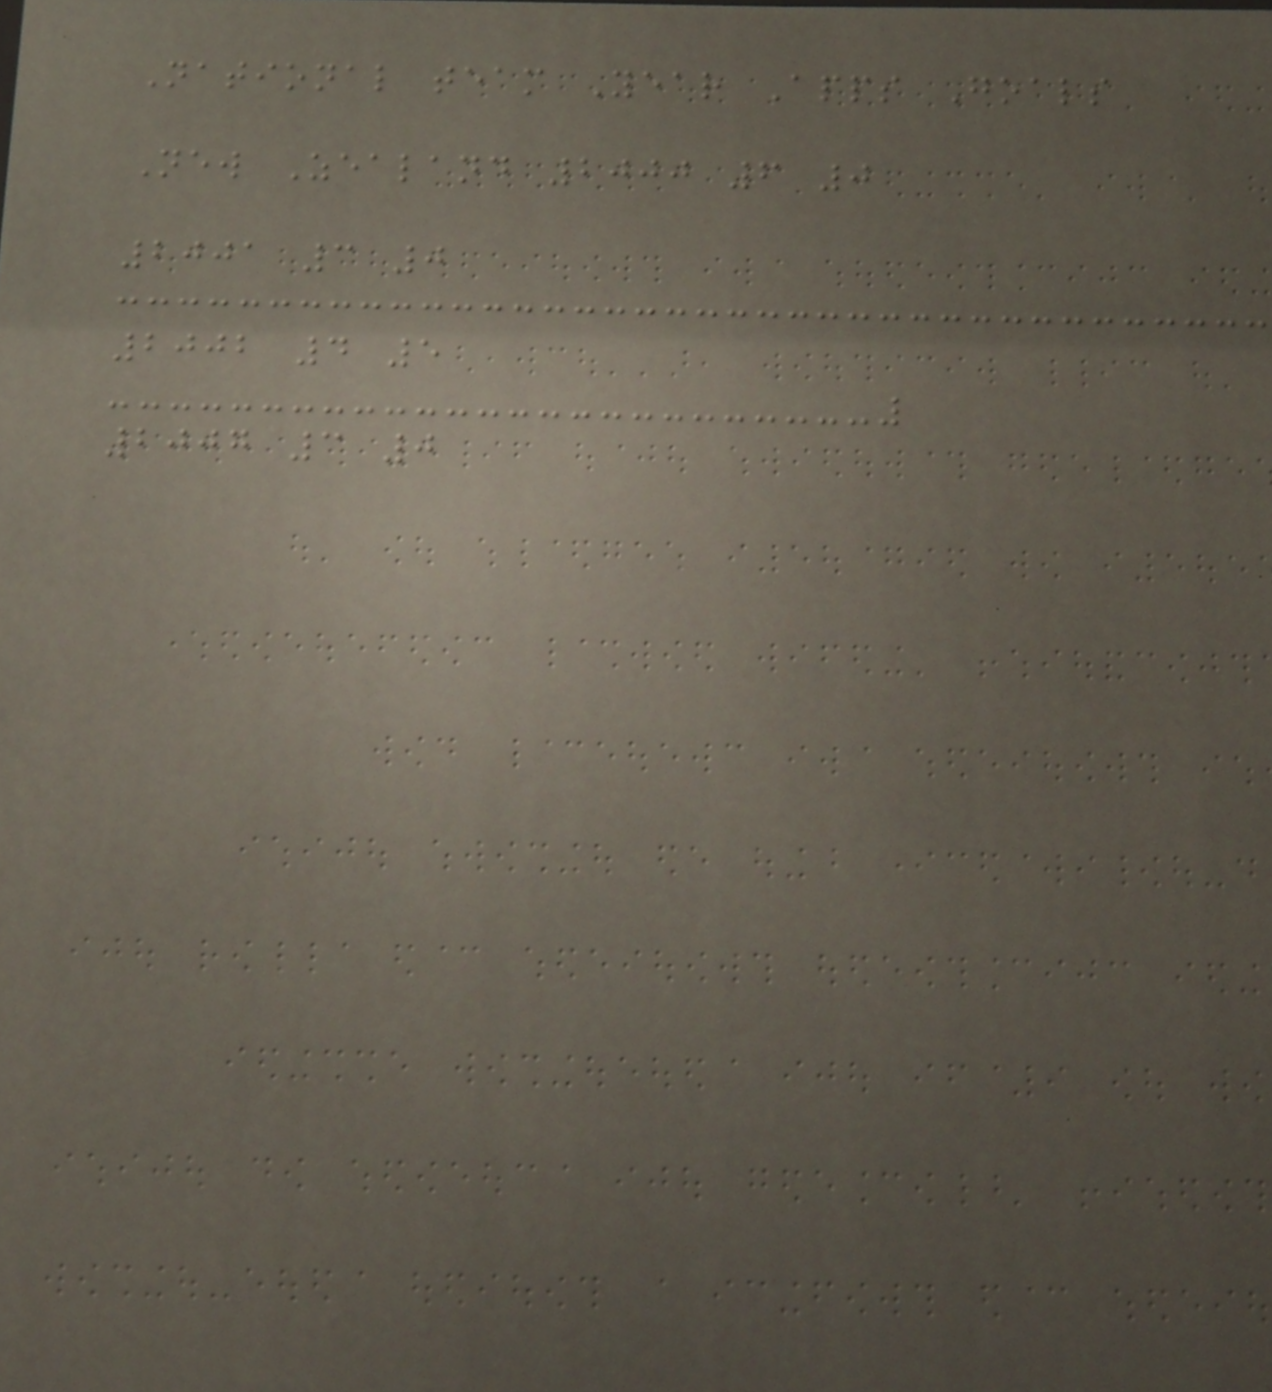National team Year Apps Goals
New Zealand 2000 6 0
2001 3 0
2002 4 5
2007 3 0
